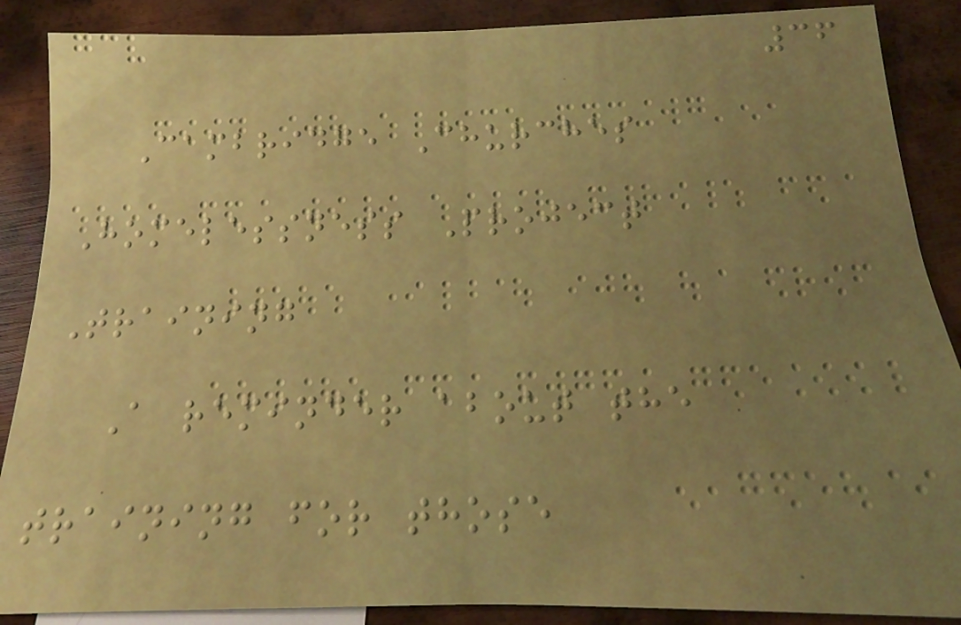36
Cambridge Churches
Homelessness Project
Training
A reminder about the
training for those
